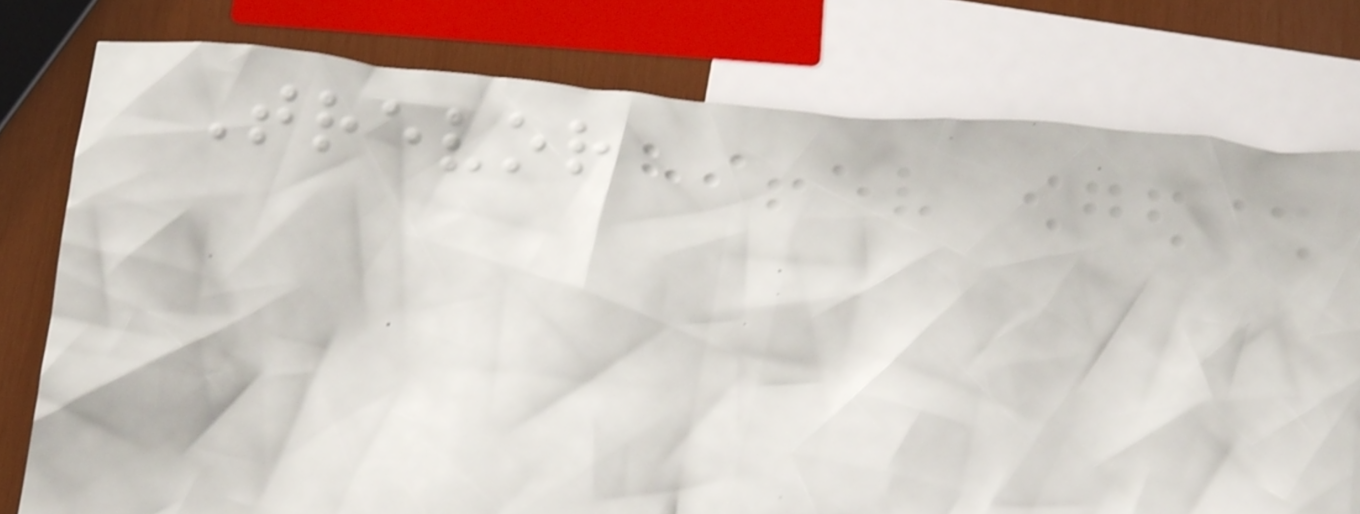Trevor
